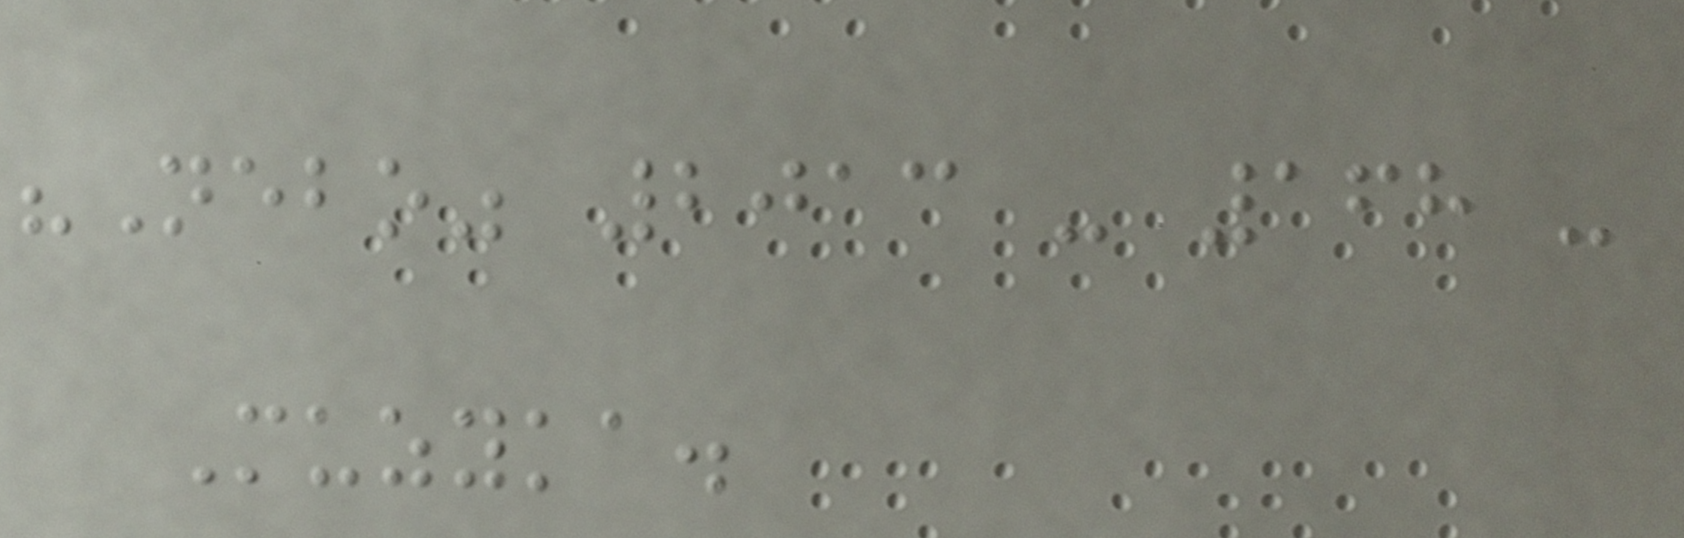"Nebo" 2013 - 168 -
Muzyka.
